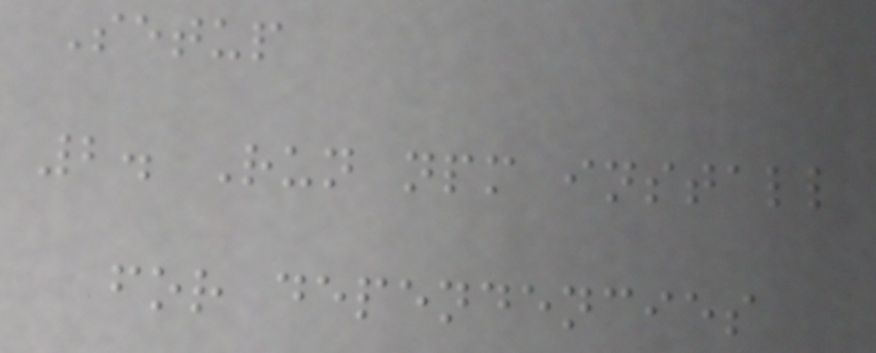Setup
2. Run npm install
for dependencies
